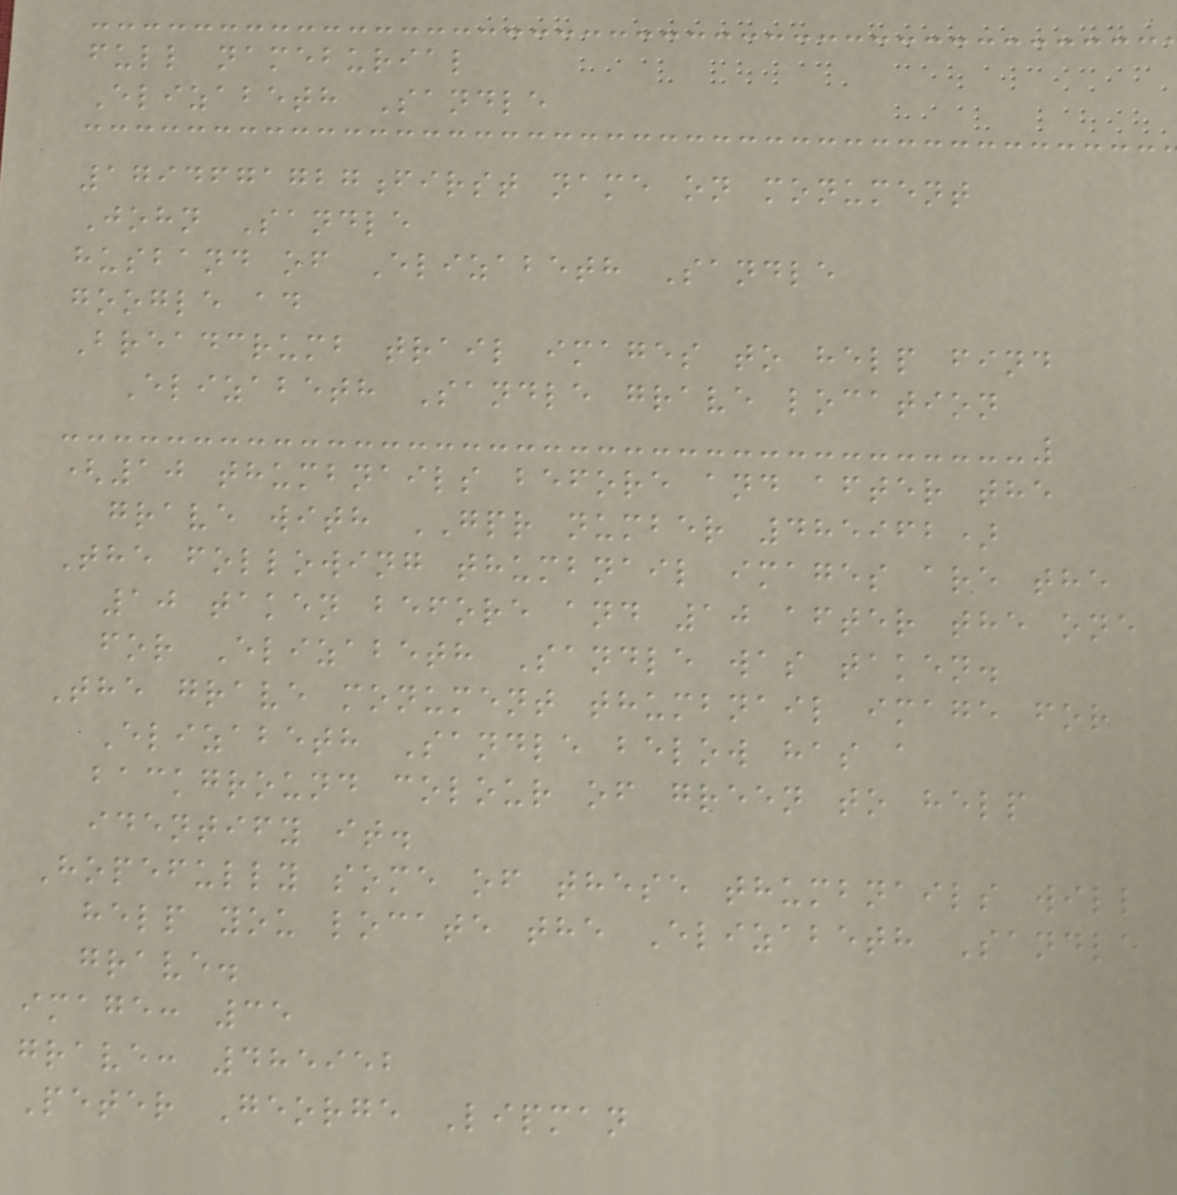full nameburial
Elizabeth Sandle
1794671727first name on monument
John Sandle
husband of Elizabeth Sandle
google ad
Breadcrumb trail images to help find
Elizabeth Sandle grave location
(10 thumbnails before and after the
grave with GPR number 485962)
The following thumbnail images are the
10 taken before and 10 after the one
for Elizabeth Sandle was taken.
The grave monument thumbnail image for
Elizabeth Sandle below has a
background colour of green to help
identify it.
Hopefully some of these thumbnails will
help you locate the Elizabeth Sandle
grave.
image: 35
grave: 485952
Peter George Lipman
